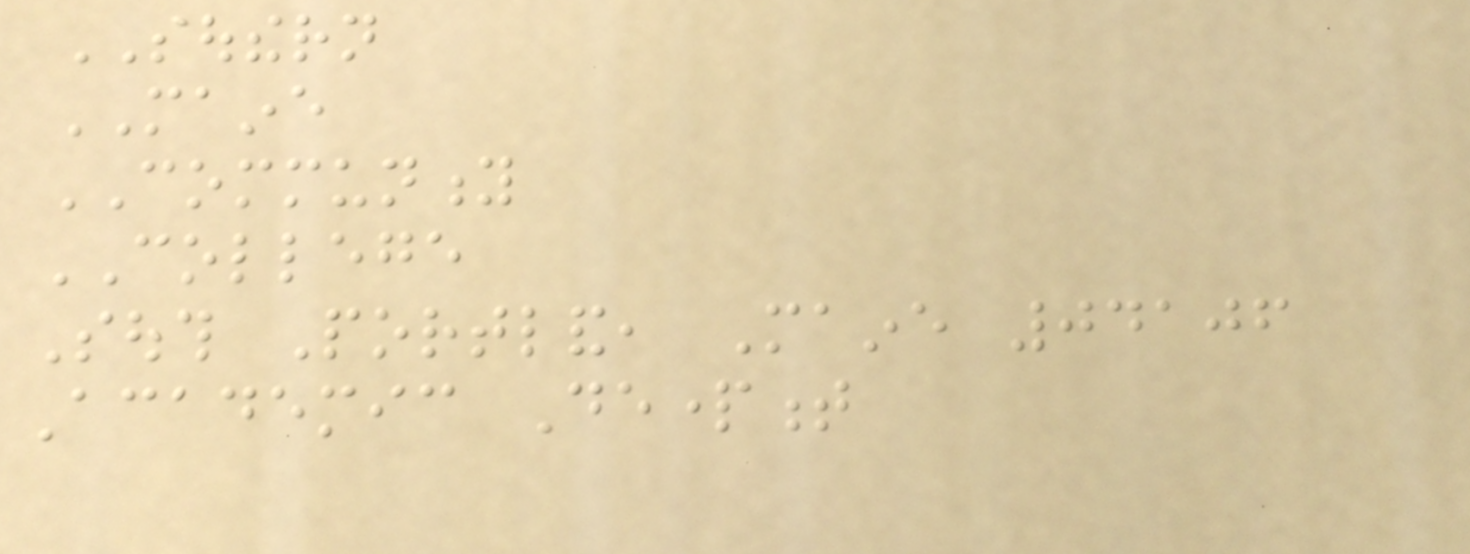SOUTHERN
MAINE
COMMUNITY
COLLEGE
South Portland, Maine 04106
Academic Department
